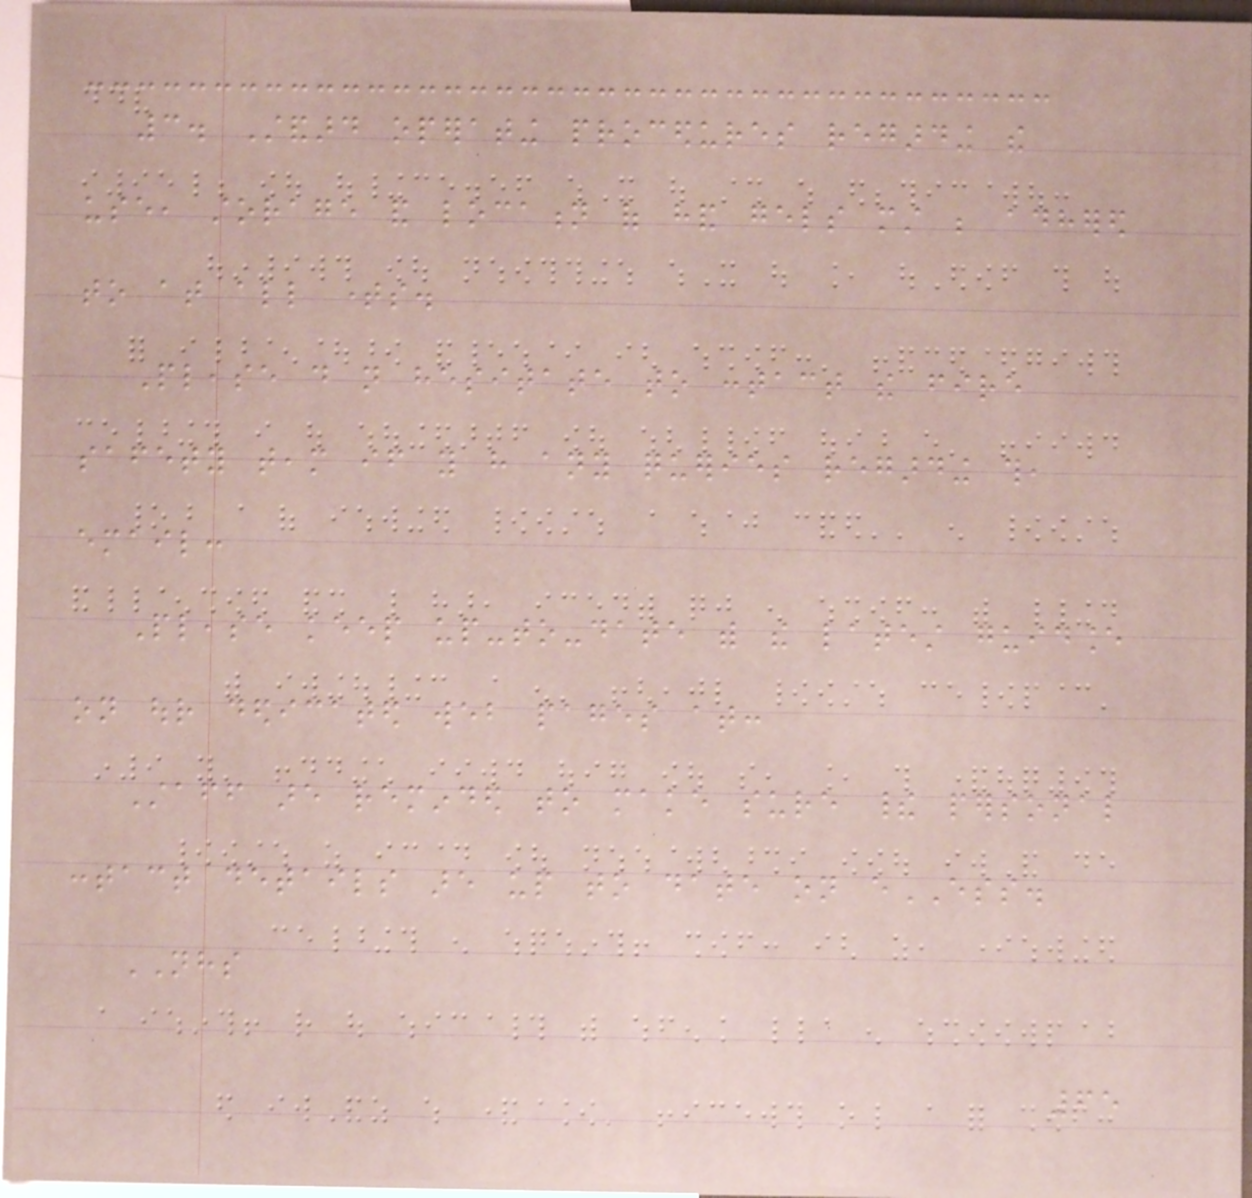3. Standard operating procedures regarding the
use, storage and location of hand gels must be adhered
to at all times.
Please do not hesitate to contact the fire
safety team if you have any queries regarding this,
email:
Please keep up-to-date with the latest guidance
on our dedicated web pages at:
Staff are reminded to make sure their personal
contact details are up to date on eESS.
NHS
65
